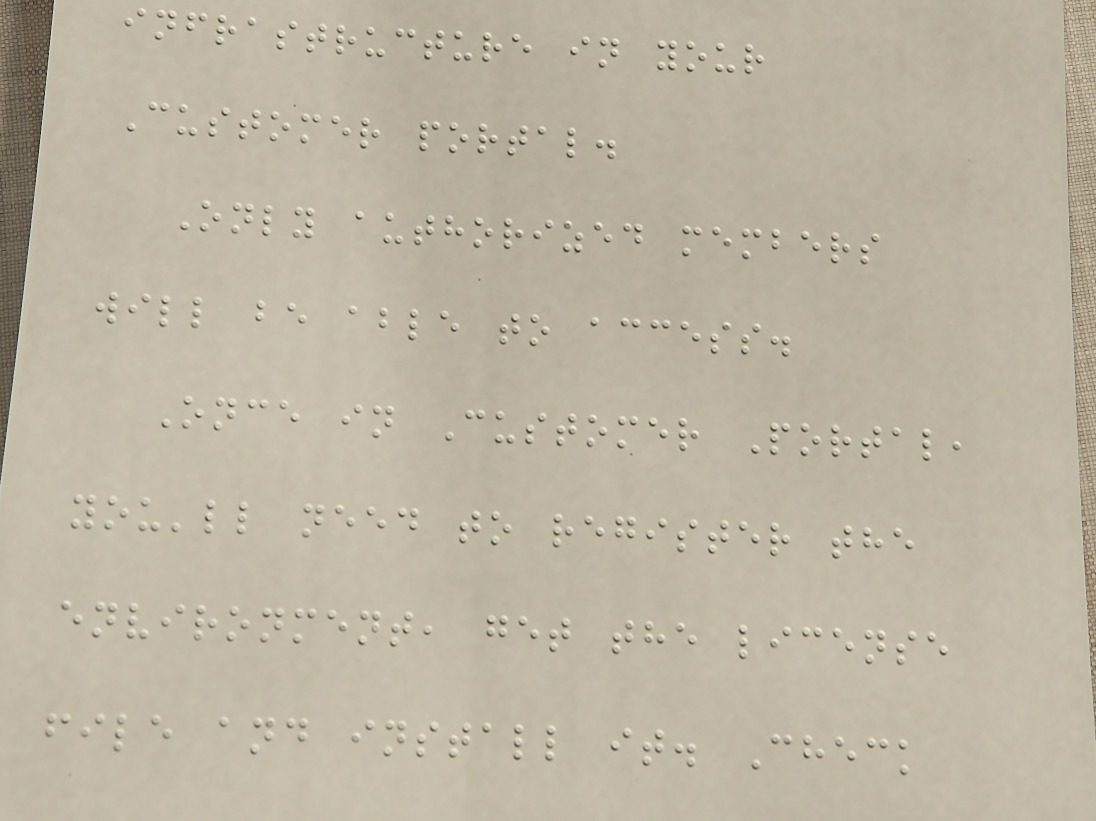infrastructure in your
Customer portal.
Only authorized members
will be able to access.
Once in Customer Portal,
you'll need to register the
environment, get the license
file and install it. Check
